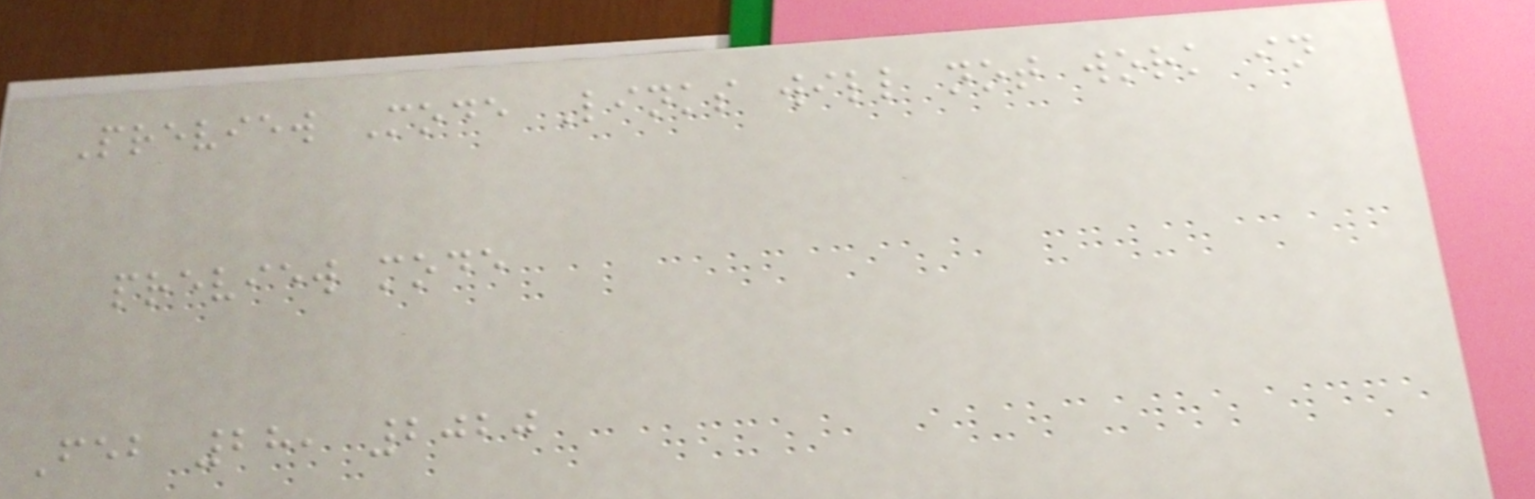Preview Mode Links will not work in
preview mode
Feb 28, 2020
